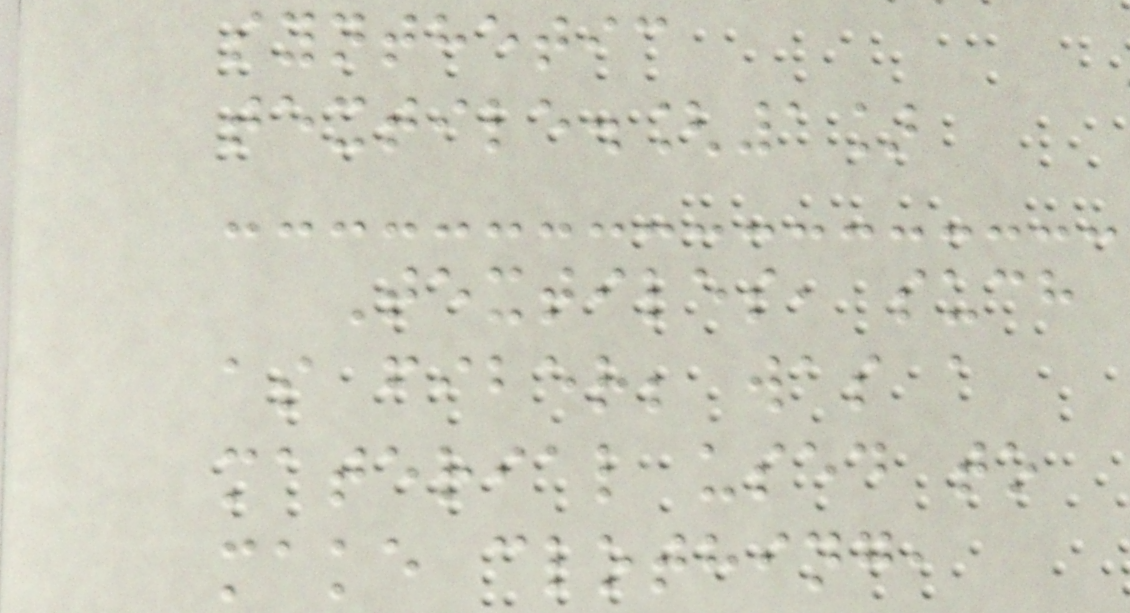synthetic
textile.[1]
Textiles, such
as fiber; was a
material used to
make clothing,
